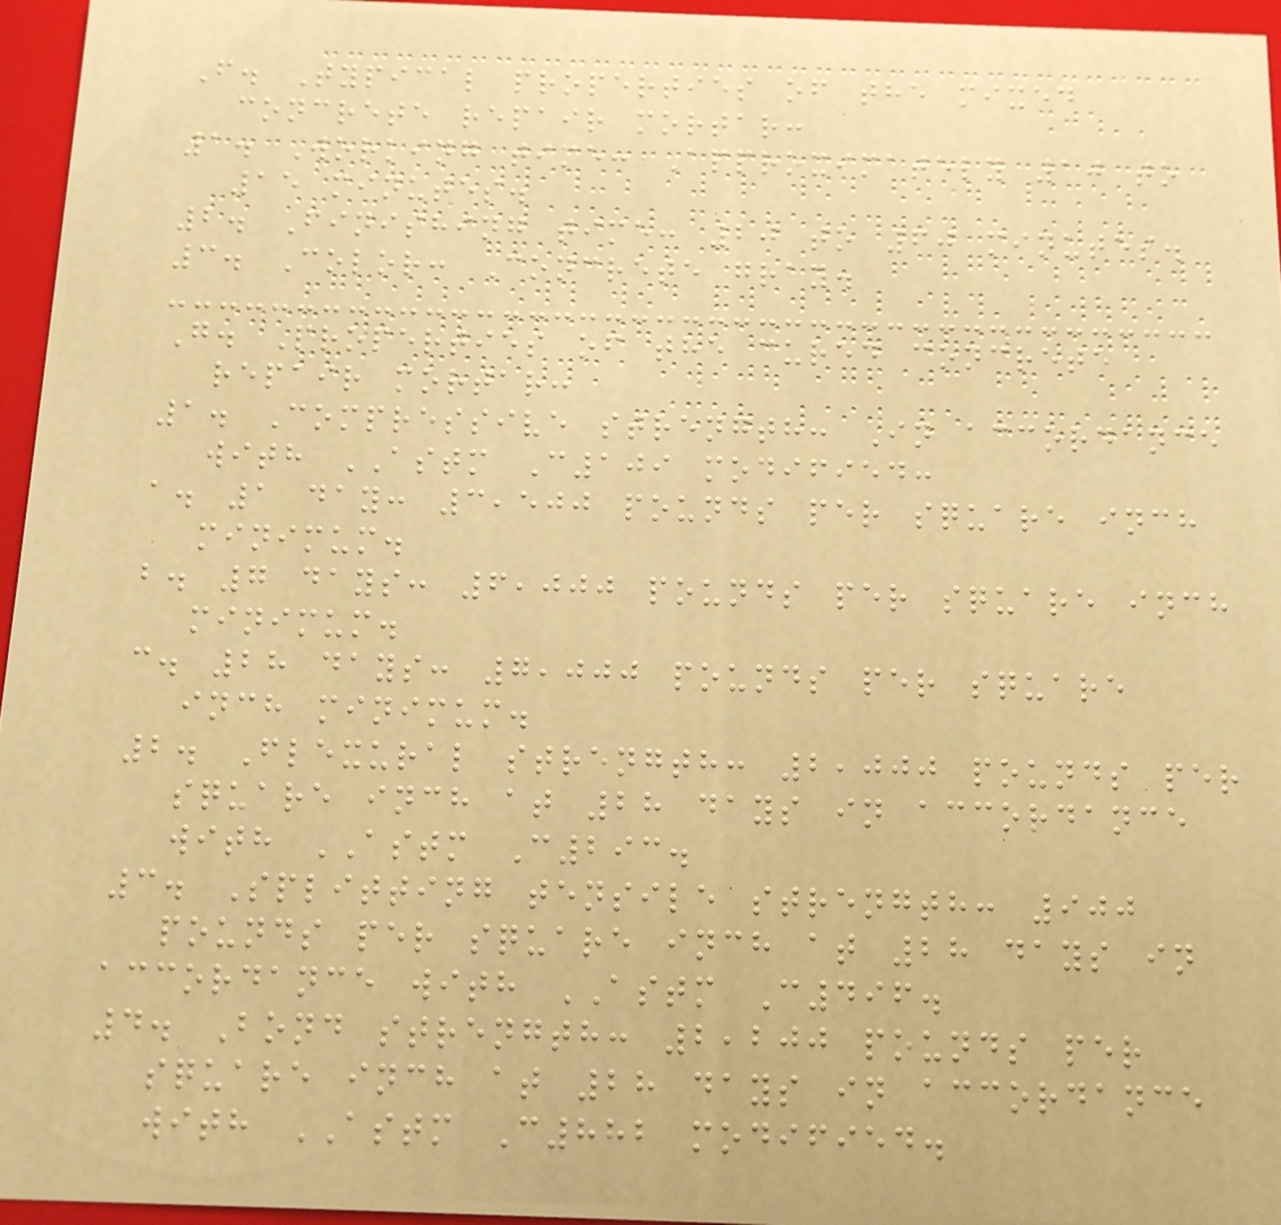F. Typical properties of the mixed
concrete repair mortar:
1. Working time: Approximately 10 to
15 minutes.
2. Finishing time: 20 to 60 minutes.
3. Color: Concrete gray.
G. Properties of the cured concrete
repair mortar:
1. Compressive strength: In accordance
with ASTM C109 modified:
a. 1 day: 3,500 pounds per square inch
minimum.
b. 7 days: 6,000 pounds per square inch
minimum.
c. 28 days: 7,000 pounds per square
inch minimum.
2. Flexural strength: 2,000 pounds per
square inch at 28 days in accordance
with ASTM C293.
3. Splitting tensile strength: 900
pounds per square inch at 28 days in
accordance with ASTM C496.
4. Bond strength: 2,200 pounds per
square inch at 28 days in accordance
with ASTM C882 modified.
